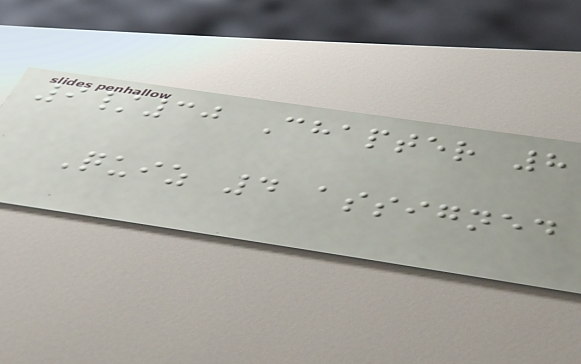9/30 Chapter 8
Quiz 4 assigned
